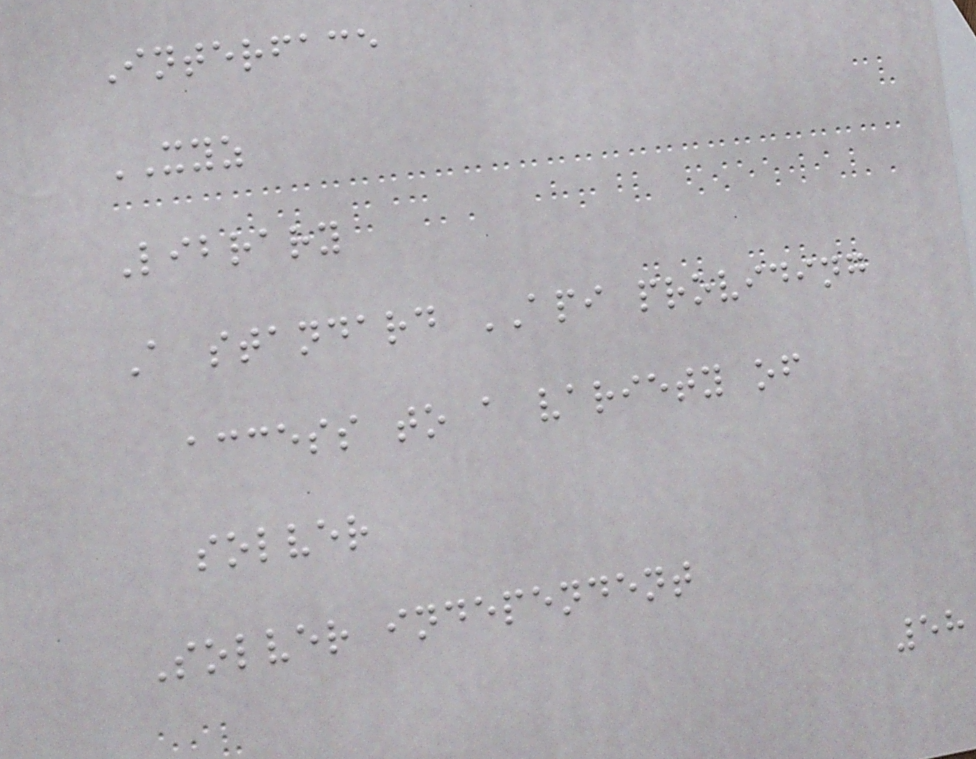Interface
XYZ
Library
A standard API providing
access to a variety of
solver
Solver independent
58
